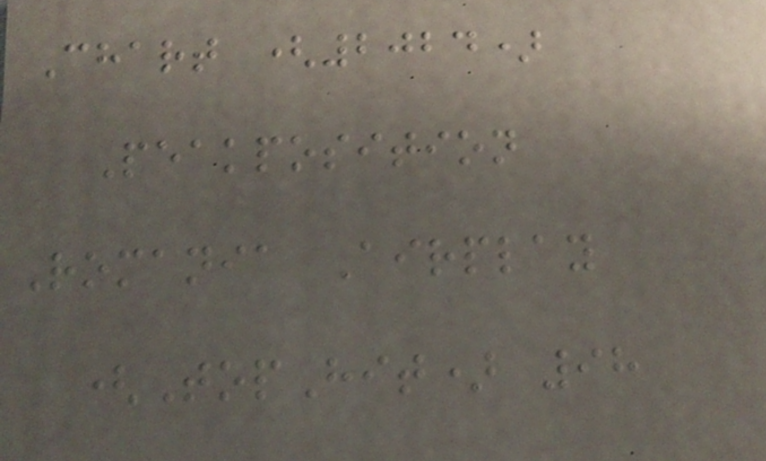Chart (2024)
Peakposition
Romania Airplay
(TopHit) 98
